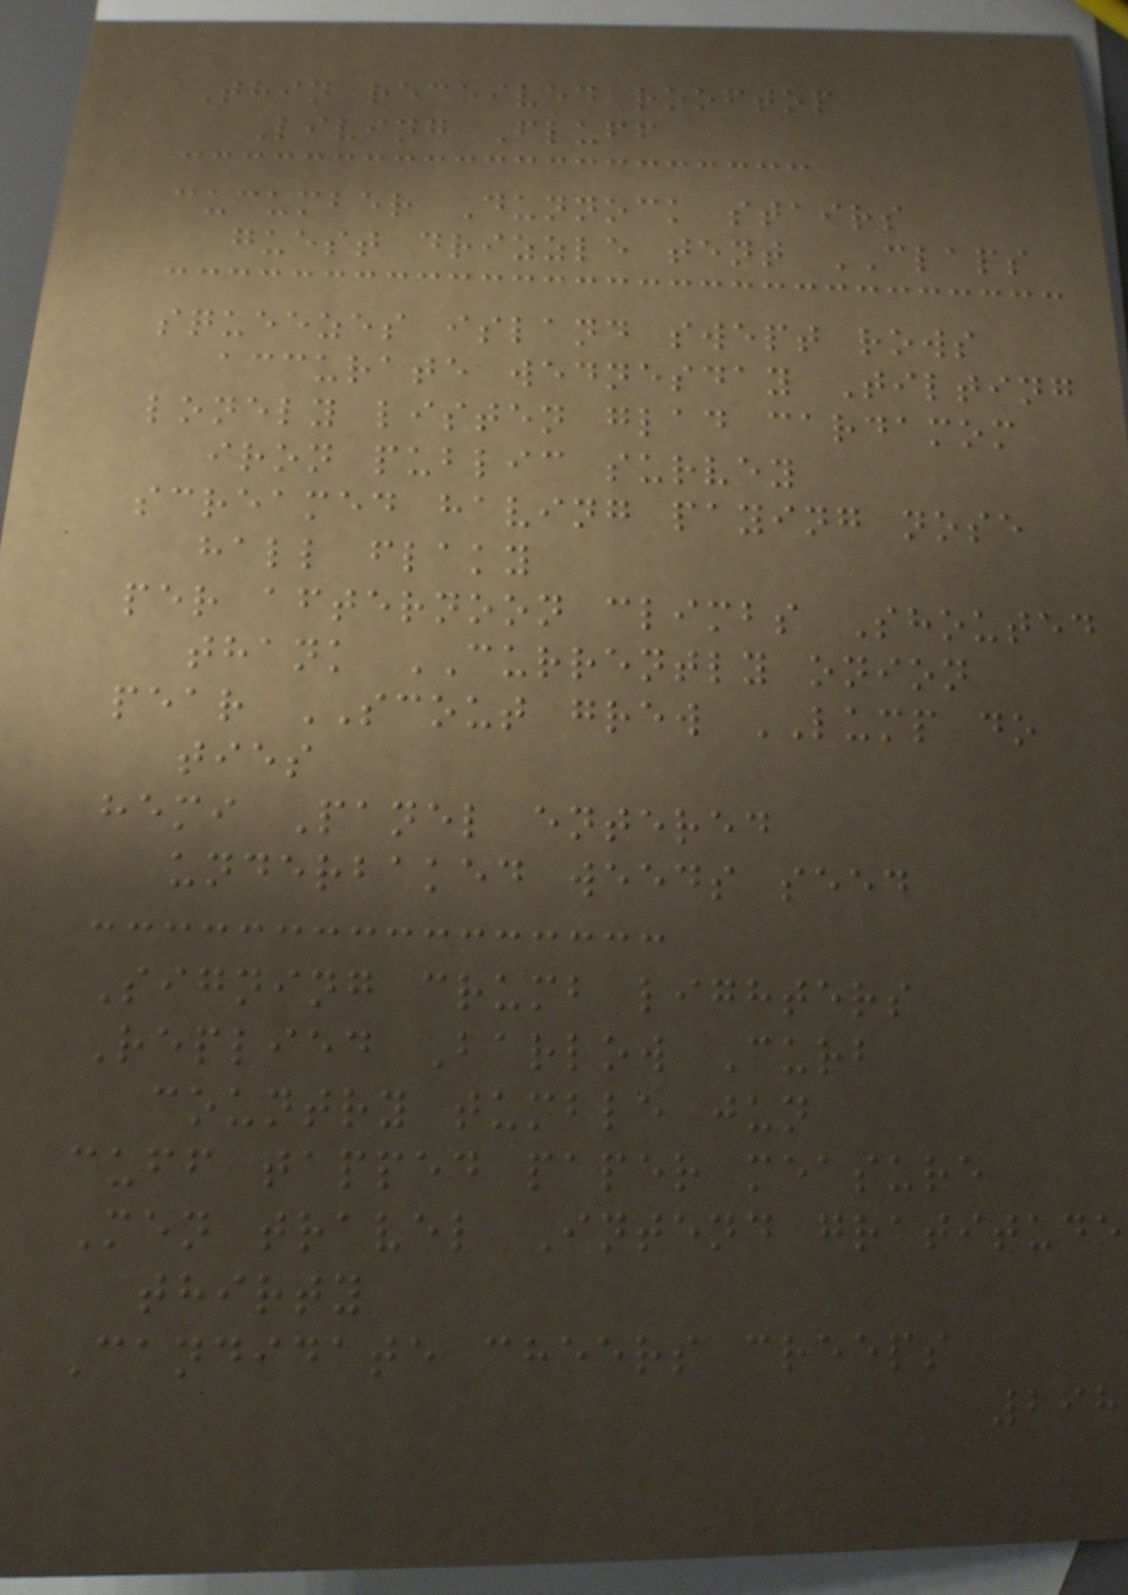Thin received rooftop
Living Fluff
cucumber Dunnock stairs
guest drizzle tent CLAPS
squeezes island swept rows
accurate wednesday Tilting
lonely listen glad cardamom
iron public survey
screamed having paying nose
hall flaky
per afternoon climbs Shouted
thank CURRENTLY onion
pear SCOUT grew LUMP do
ties
hemi Panel entered
underbaked weeds seed
Signing crumb lighters
Replied Barlow Curb
country tumble jun
cuff tapped paper measure
Men travel Intend gratitude
thirty
Candidate cheers creeps
298
